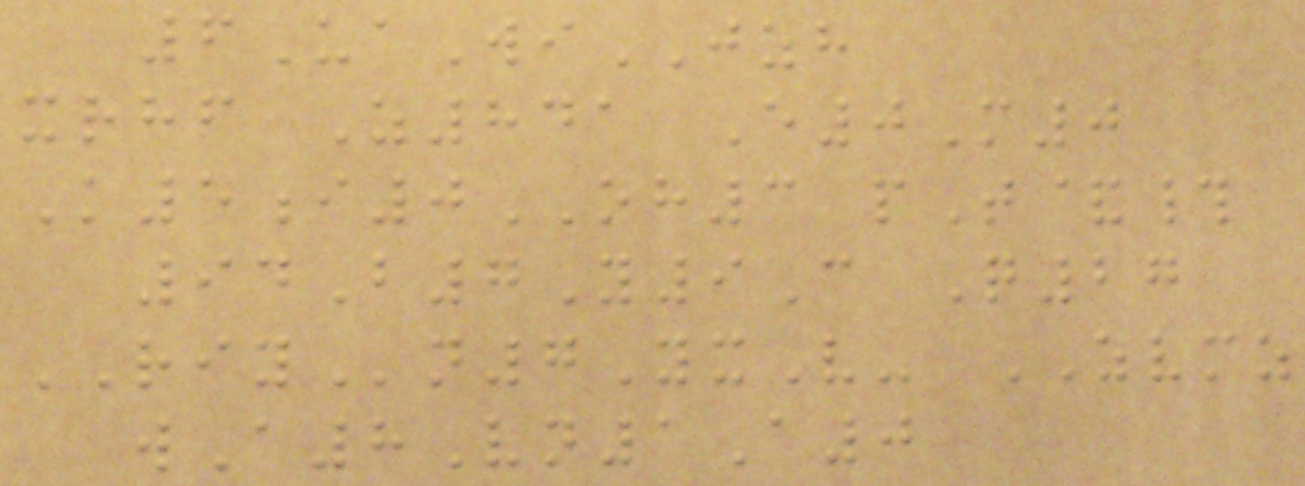6UaWiJZH
xrhf Z841 E0M0
K5i0OH3 pT&#
94B7Y9C Q27
RIYn7YxV- ZVMZ
wA8Vn1A0
